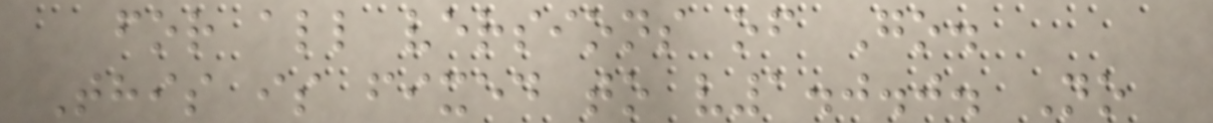for all versions of Go.
This is fixed to v1.0.0. No
